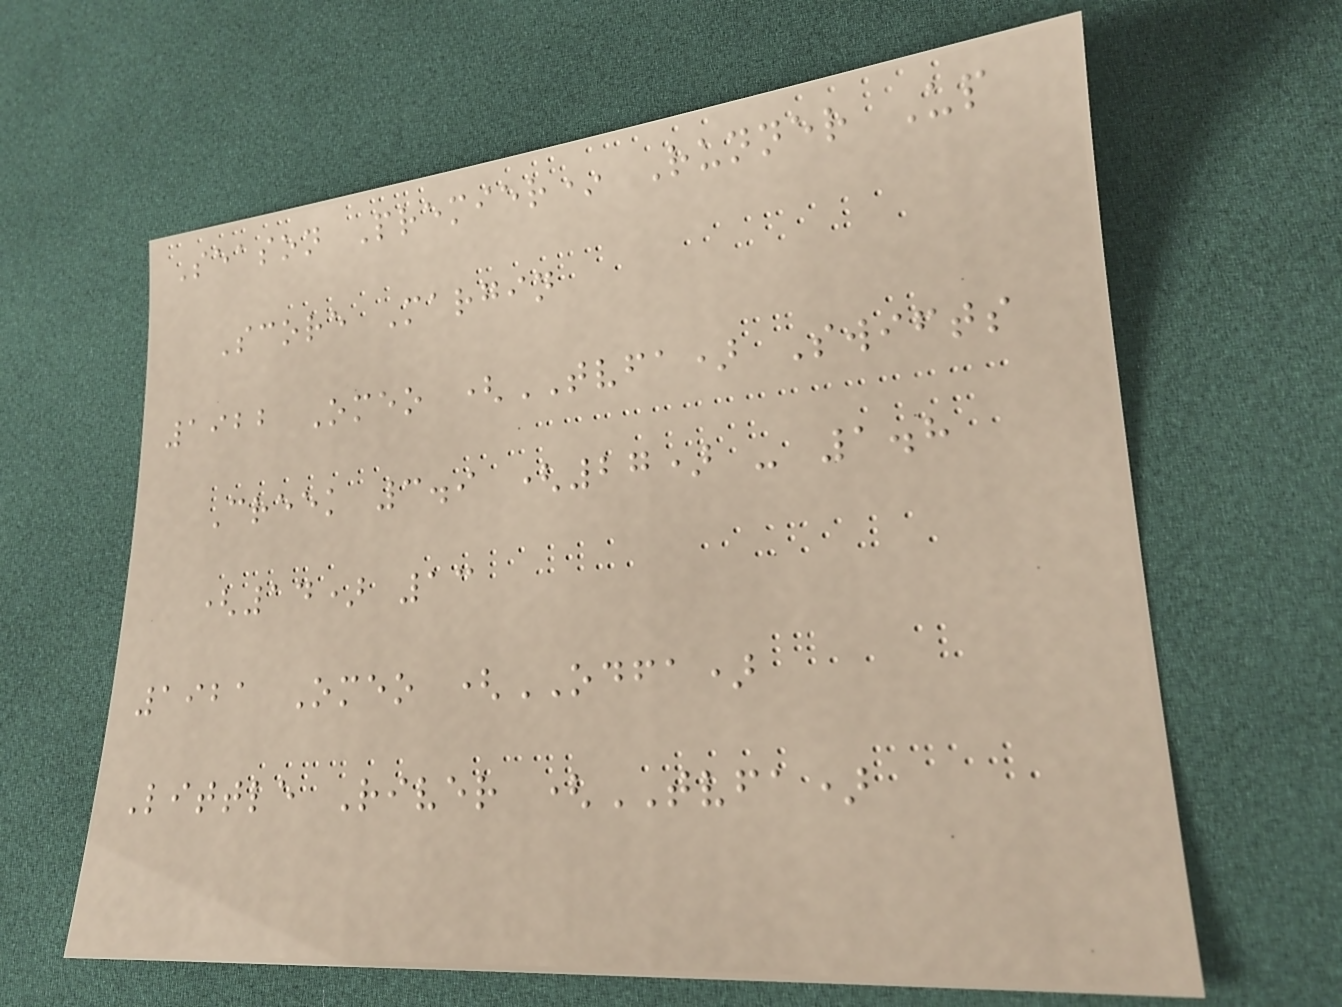Season Premier* Runner Up
Score Margin
1922 Omeo (TVFA) Swifts
Creek 3.9 (27) - 1.8
(14) 13
1921 Omeo (ODFA)
Little River (TVFA)
